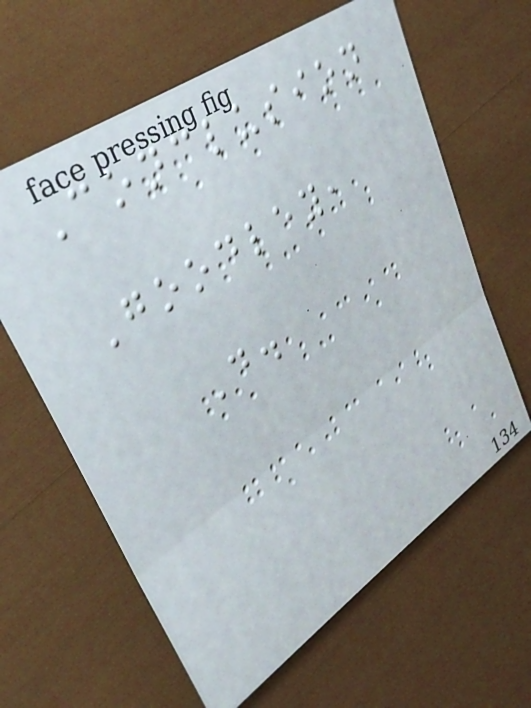Conclusion
Goodley,
D.
